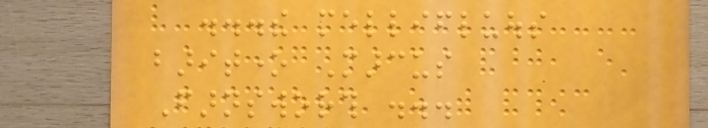...the mellifluous
baritone Marcus
Farnsworth ...
